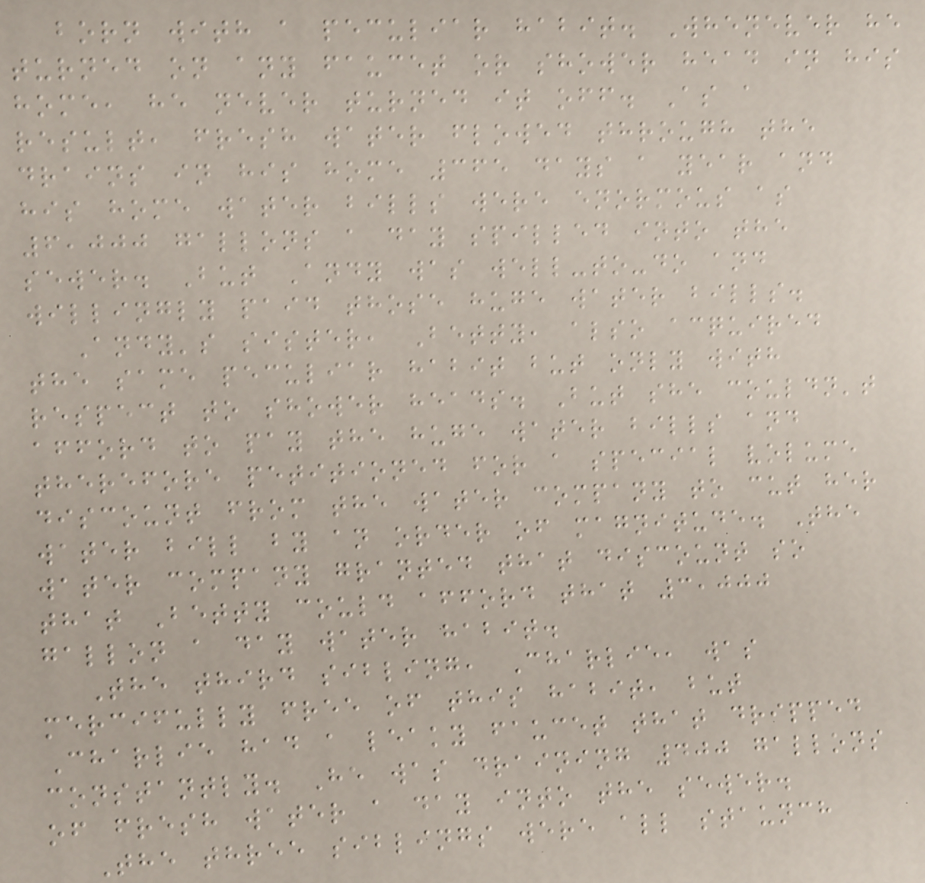born with a peculiar habit. Whenever he
turned on any faucet or shower head in his
home, he never turned it off. As a
result, fresh water flowed through the
drains in his home 365 days a year and
his home water bills were enormous as
6,000 gallons a day spilled into the
sewer. But Andy was well-to-do and
willingly paid those huge water bills.
Andy's sister, Betty, also acquired
the same peculiar habit but only with
respect to shower heads. But she couldn't
afford to pay the huge water bills and
therefore petitioned for a special volume
discount from the water company to cut her
water bill by an order of magnitude. The
water company granted that discount so
that Betty could afford that 3,000
gallon a day water habit.
The third sibling, Charlie, was
mercifully free of this habit, but
Charlie had a leaky faucet that dripped
constantly. He was draining 400 gallons
of fresh water a day into the sewer.
The three siblings were all staunch
